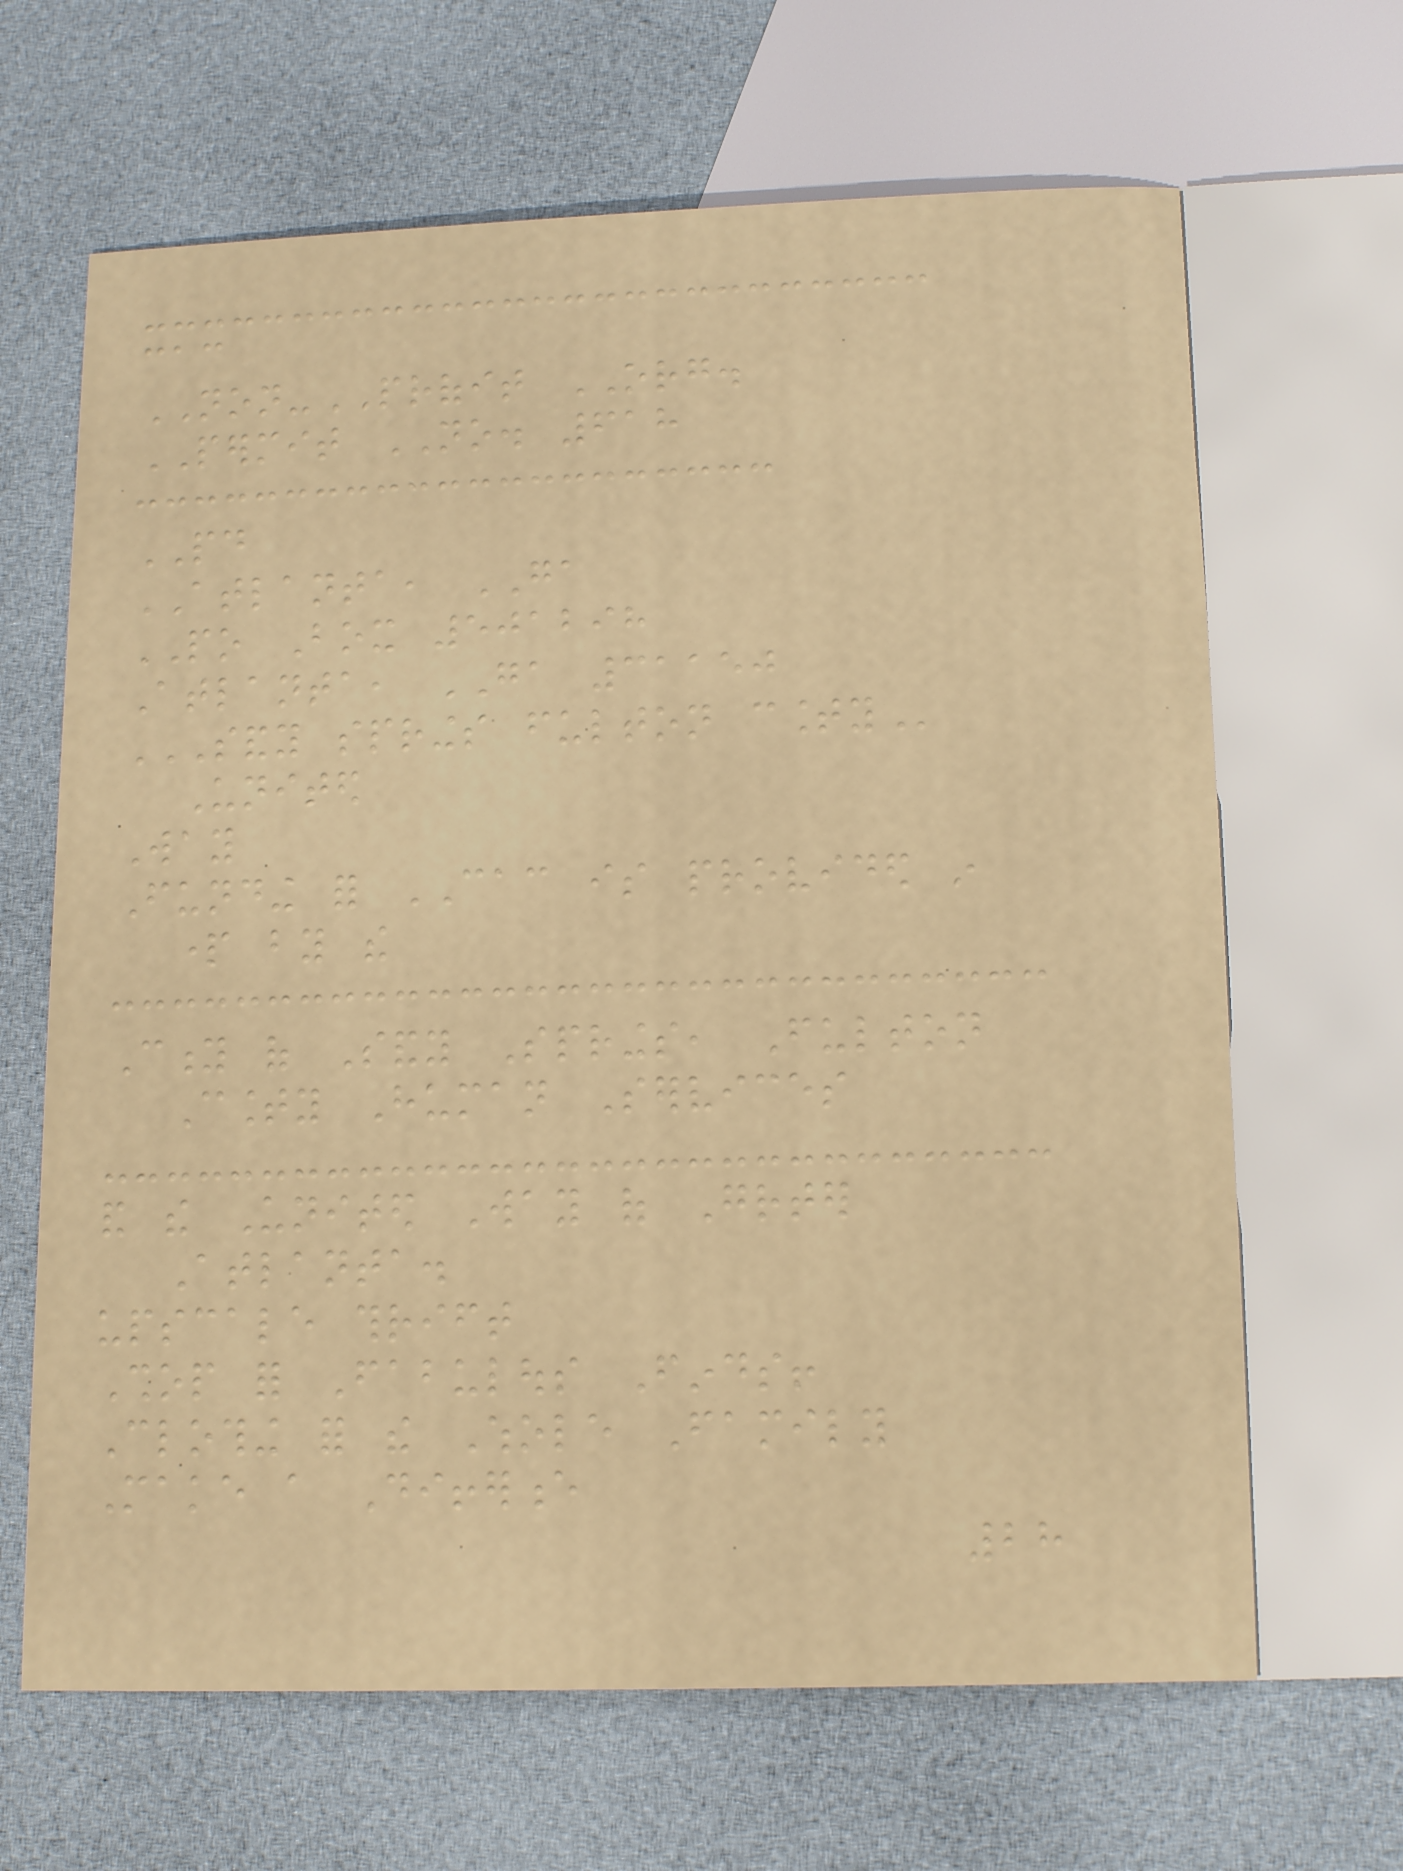cac
NON-PROFIT ORG.
PERMIT NO. 618
PAID
ATLANTA, GA
PO Box 501298
Atlanta, GA 31150
SANDY SPRINGS FULTON COUNTY
United
Way
Funding for CAC is provided in
part by the
City of Sandy Springs, Fulton
County Human Services
and the United Way of Greater
Atlanta.
upscale thrift
Shop for Fabulous Finds!
Clothing for the Whole Family
Make a Difference
28
